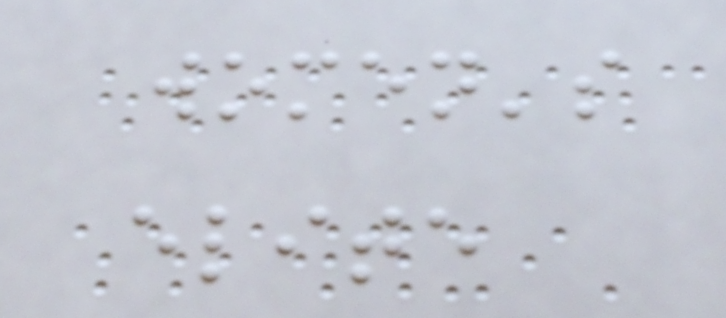women's
elite
